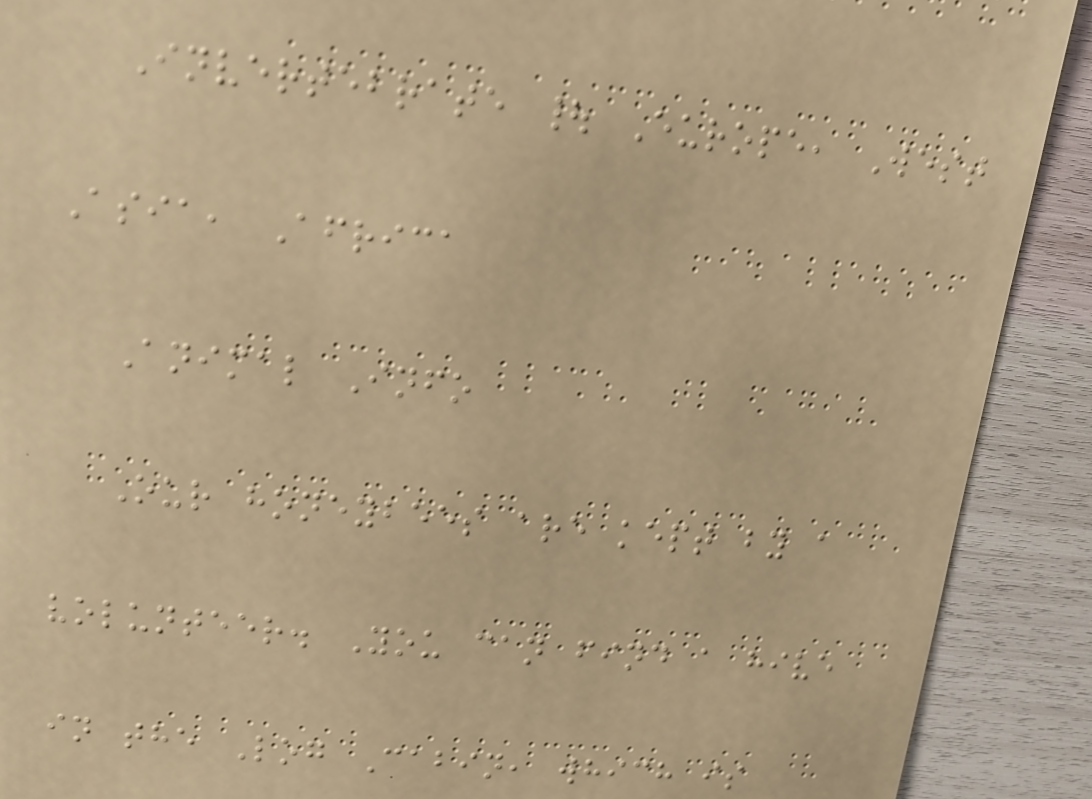Invertebrate | Europe, West
Asia, Africa
Animal Info
Our honeybees are kept by a
volunteer. You can find a hive
in the Log Cabin, which is
